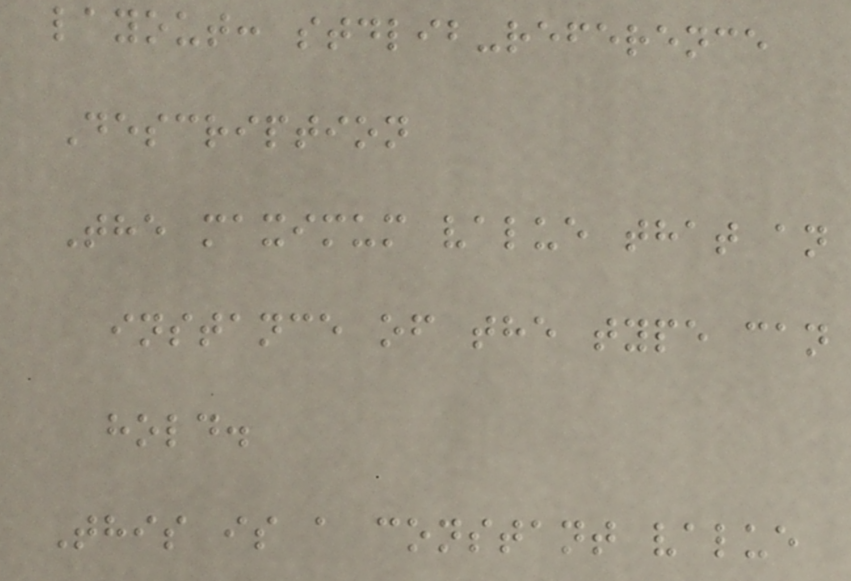layout: stdlib-reference
Description
The maximum value that an
instance of the type can
hold.
This is a constant value
